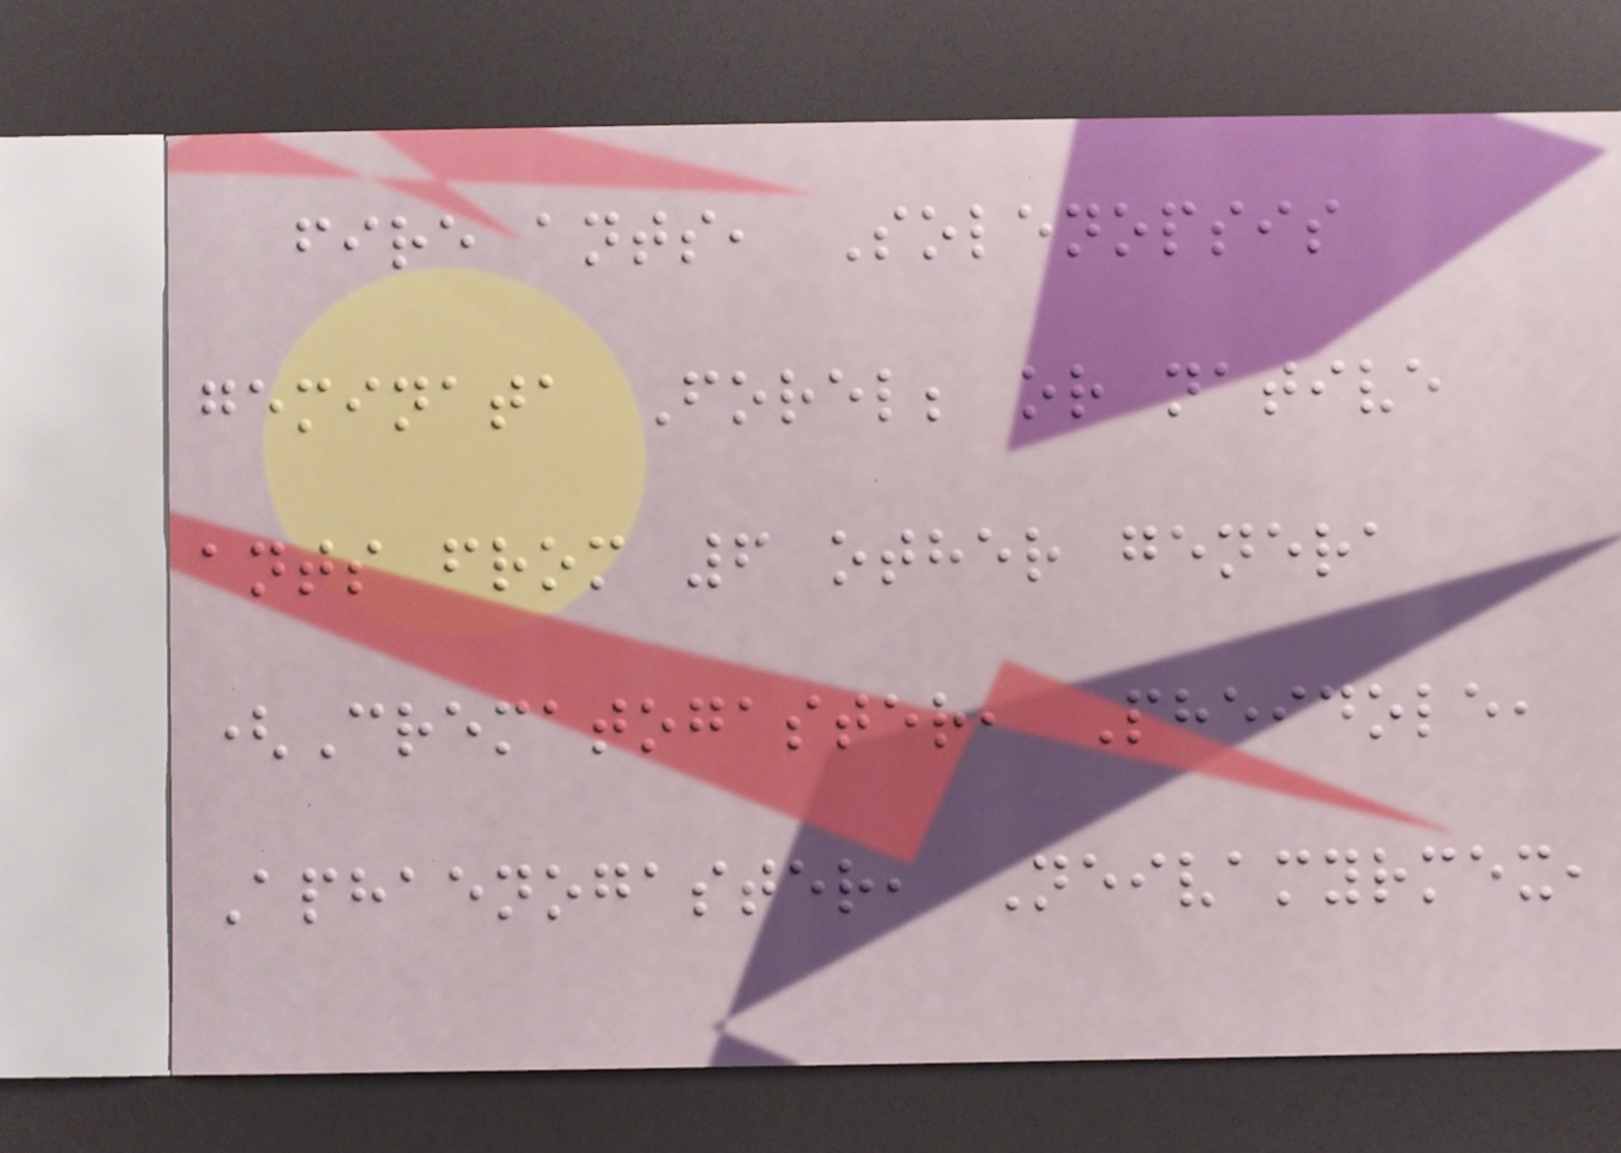fire ants, Solenopsis
geminata Forel; or native
ants from 6 other genera
(Crematogaster, Pheidole,
Aphaenogaster, Neivamyrmex,
